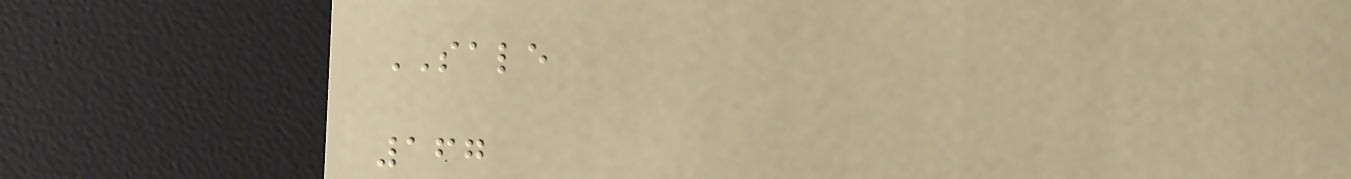SALE
167
